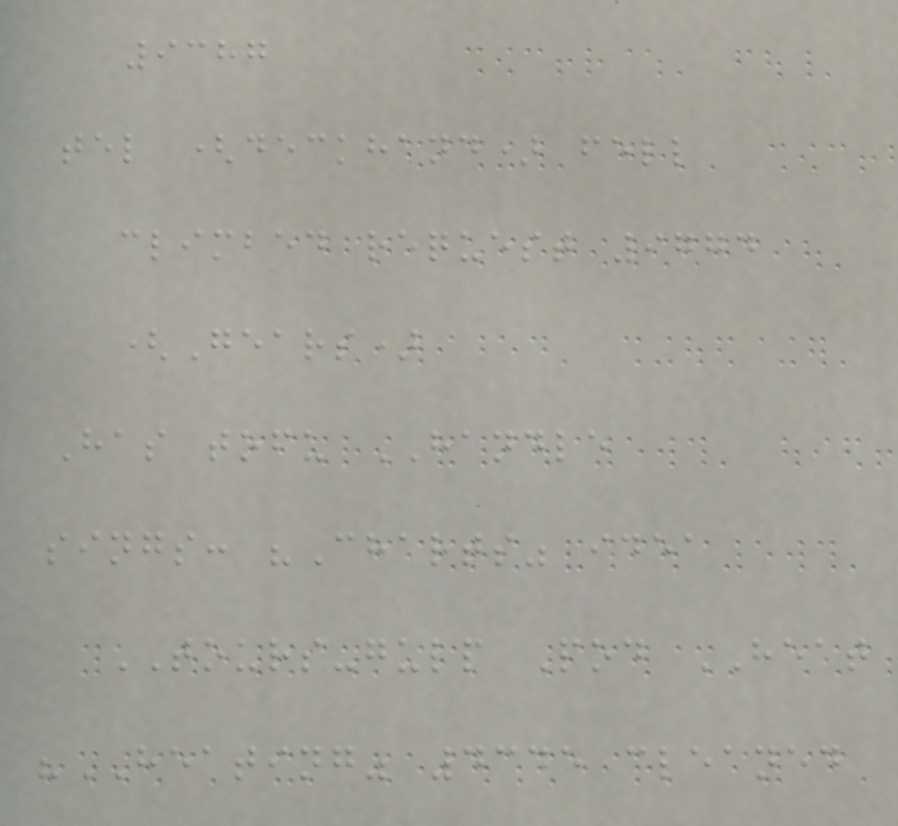9387
tel (deckhand) fell
climbed request 9774
(Gears)
Has tofu HANDLE
sings: "Charts" idea
TOURS-gulp Pod HEAT
"HEATING" 4345 cleaned
